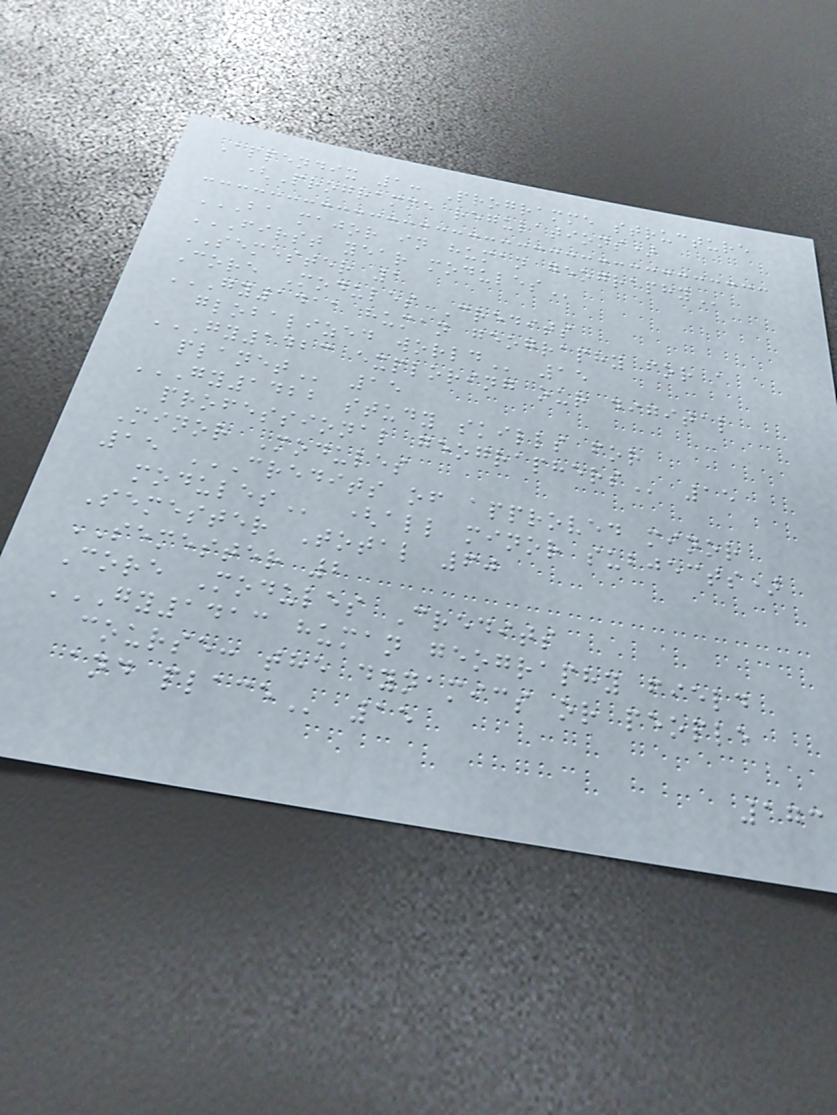Appendix 1: Programme structure
(Programme regulations)
BA MAJOR IN HUMAN GEOGRAPHY
FIRST YEAR MODULES
SEMESTER 1
Core Modules Credits
GY1411 HUMAN GEOGRAPHY FOR A
GLOBALIZED WORLD 15
GY1423 EXPLORING OUR DIGITAL
PLANET 15
GY1422 STUDY SKILLS FOR
PROFESSIONAL GEOGRAPHERS 15
Minor Modules
15 CREDITS OF APPROVED MINOR
MODULES (all minor subjects)
Semester Total 60
SEMESTER 2
Core Modules Credits
GY1413 HUMAN GEOGRAPHY FIELD
COURSE: THE DYNAMICS OR PEOPLE
AND PLACE 15
173
